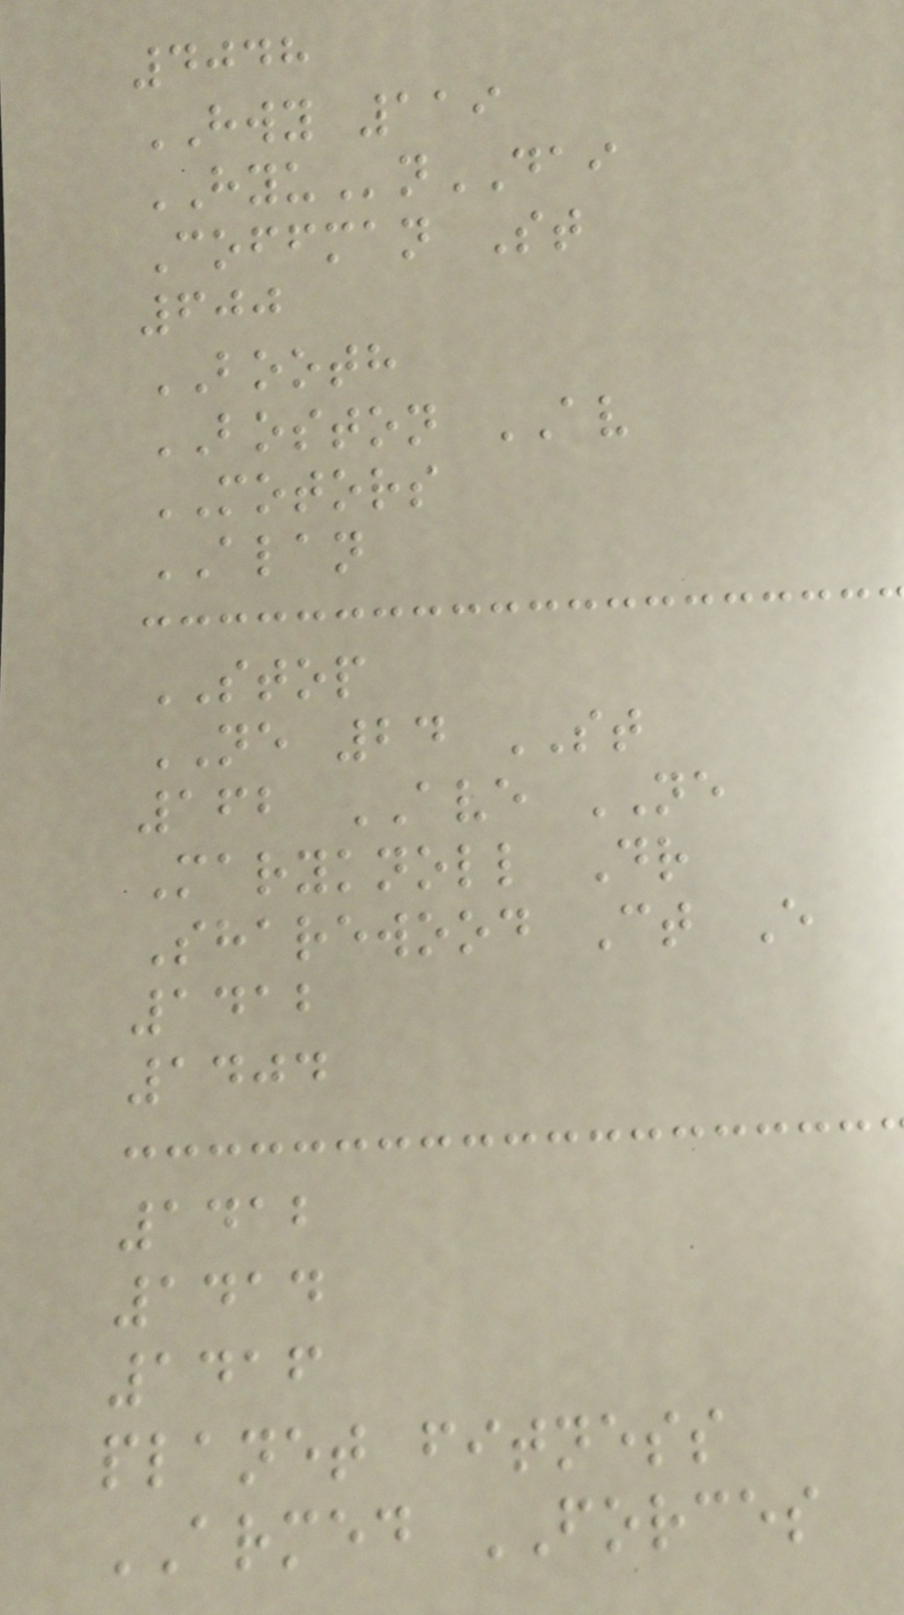4048
HWY 119
HYUnDAI
Coffman St
600
BOOTH
BOSTON AV
MOTORS
ALAN
STOP
NE 24 ST
162 AVE NE
Maryknoll Dr
Sharewood Ct E
1412
1404
1412
1414
1416
planet fitness
ARMED FORCES
